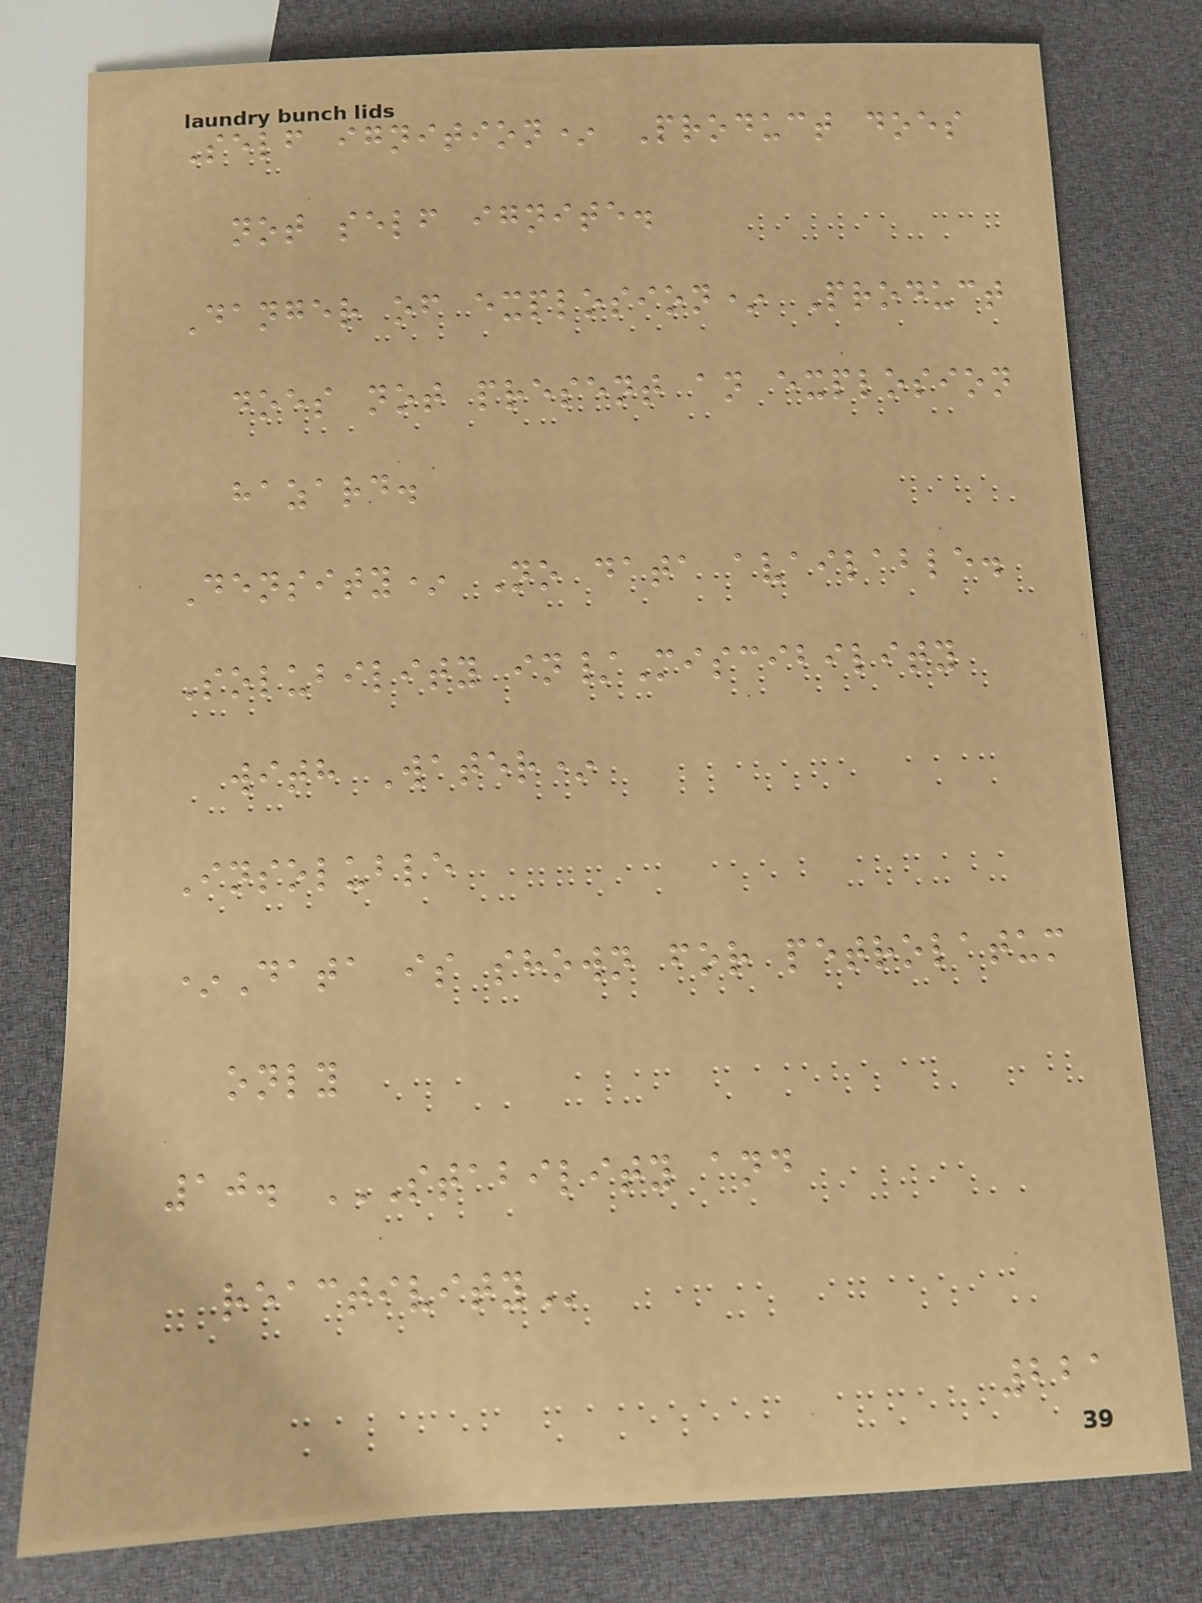Self ignition* Product does
not self ignite.
Danger of explosion* Product
does not present an explosion
hazard.
Density* No data available.
Solubility in/Miscibility
with Water*
Insoluble
*Data is shown for petrolatum
only
10. STABILITY AND
REACTIVITY
221
